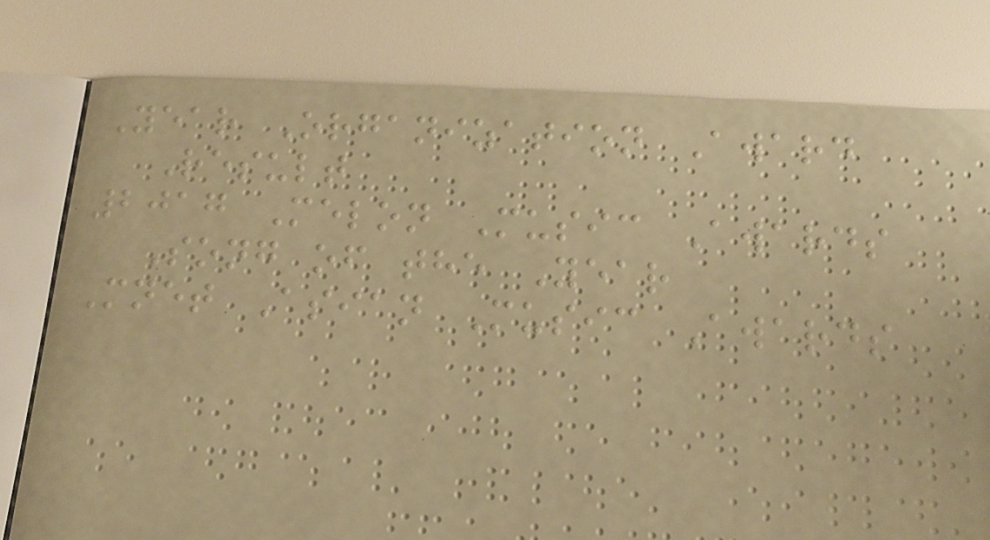Year Organization Award
Result
2017 Melon Music Awards
Song of the Year
Mnet Asian Music Awards
